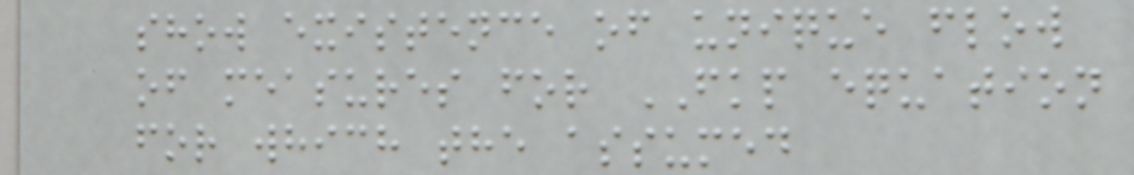show existence of unique flow
of measures for FKP equation
for which the assumed
